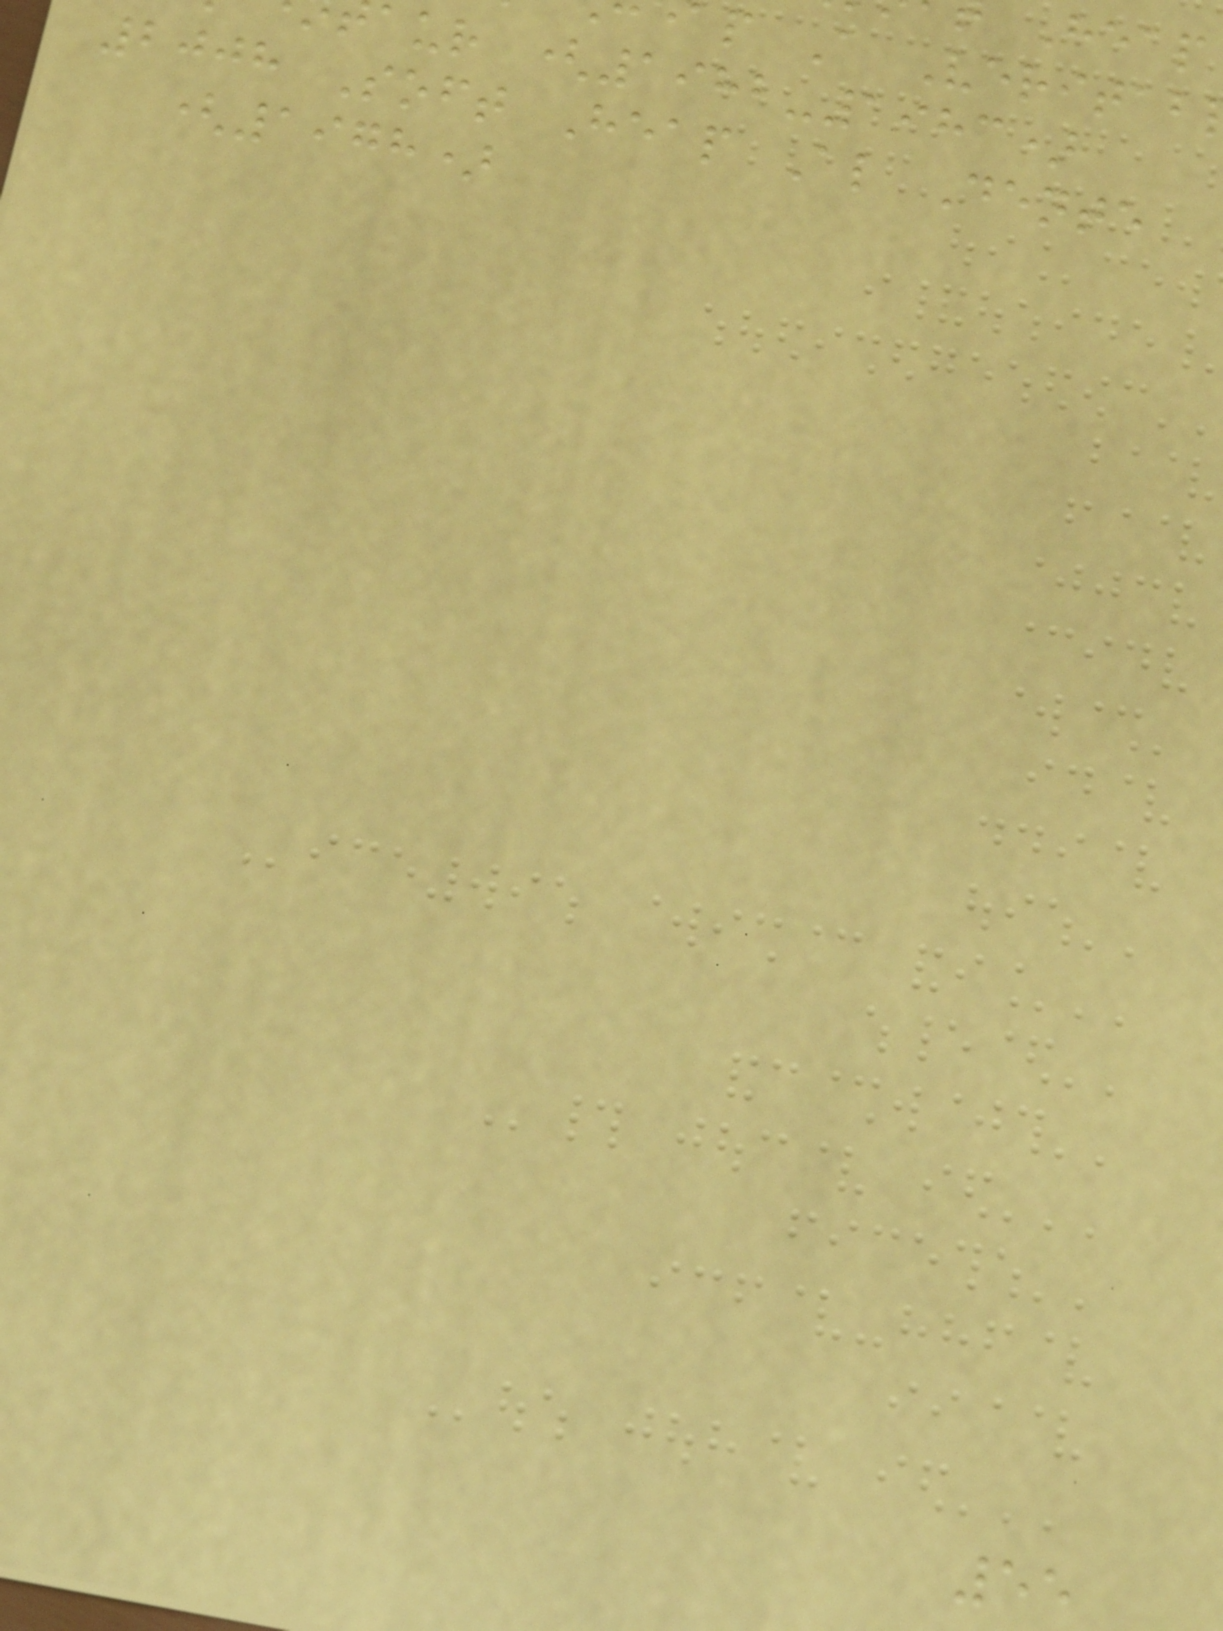ap A Veritab
aur (1982-1983)
2008 Soft Heap Al Dente
(1978)
55
